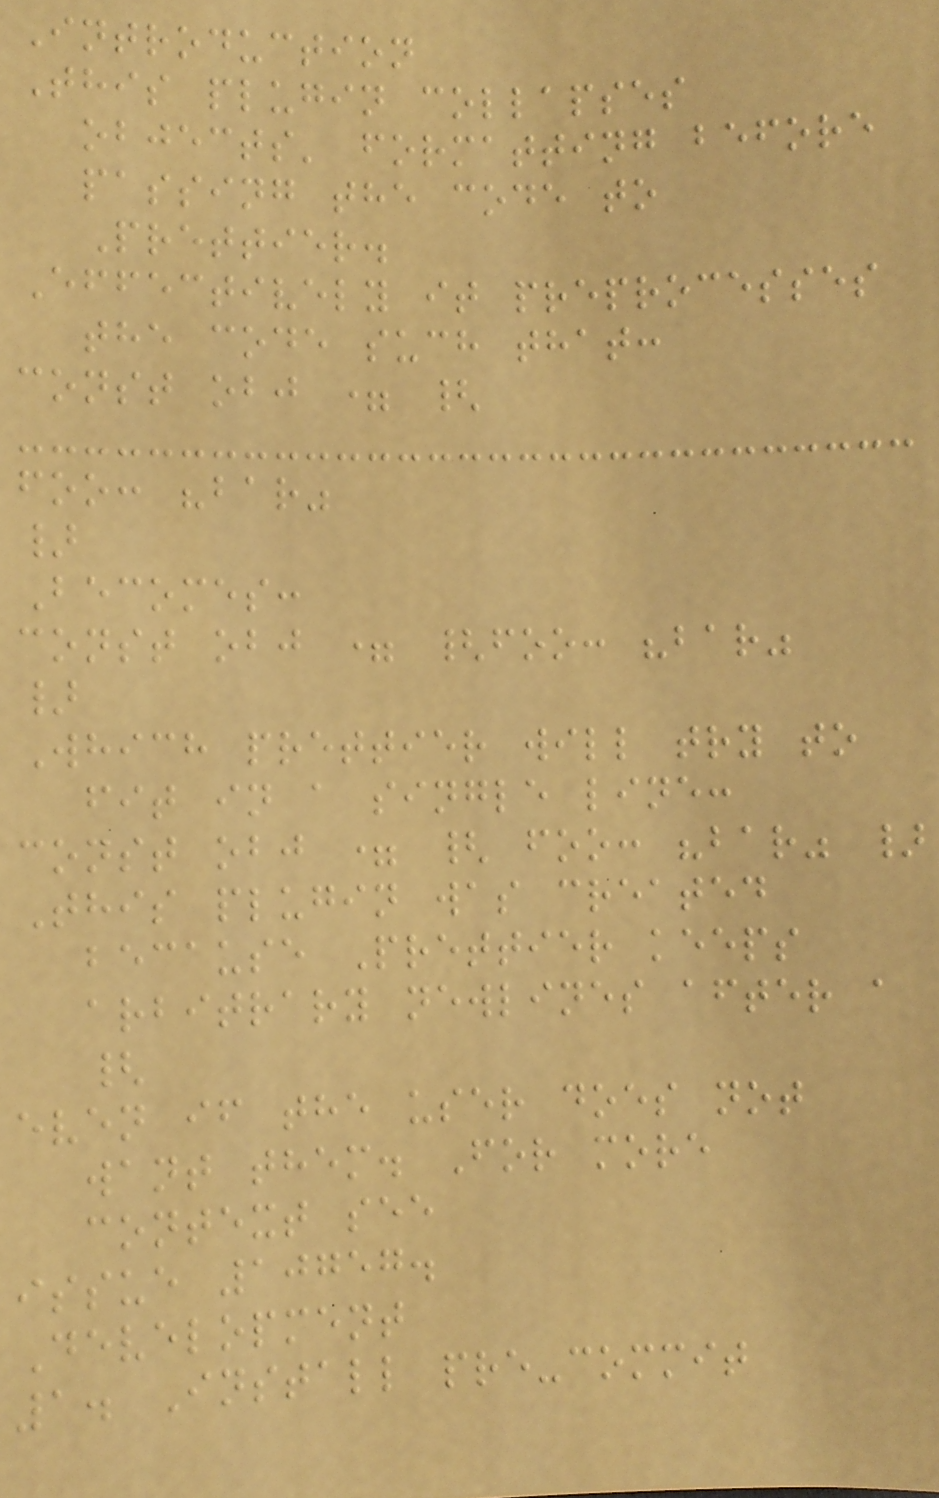Introduction
This plugin collapses
objects' formatting before
passing the code to
Prettier.
Effectively it preprocesses
the code such that:
const obj = {
foo: "bar"
}
Becomes:
const obj = {foo: "bar"
}
Which prettier will try to
fit in a single line:
const obj = { foo: "bar" }
This plugin was created
because Prettier keeps
arbitrary newlines after a
{
even if the user does not
want them. For more
context see
issue 10757.
Development
1. Install pre-commit
